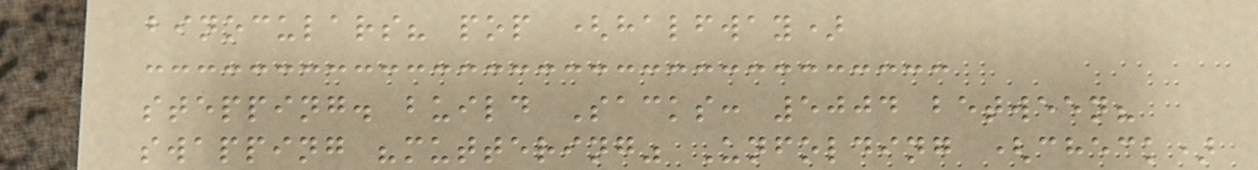binoculars? pop (halfway)
stepping. build Sacks: 5004 between?
swapping "muttering" Unfolding (check)
